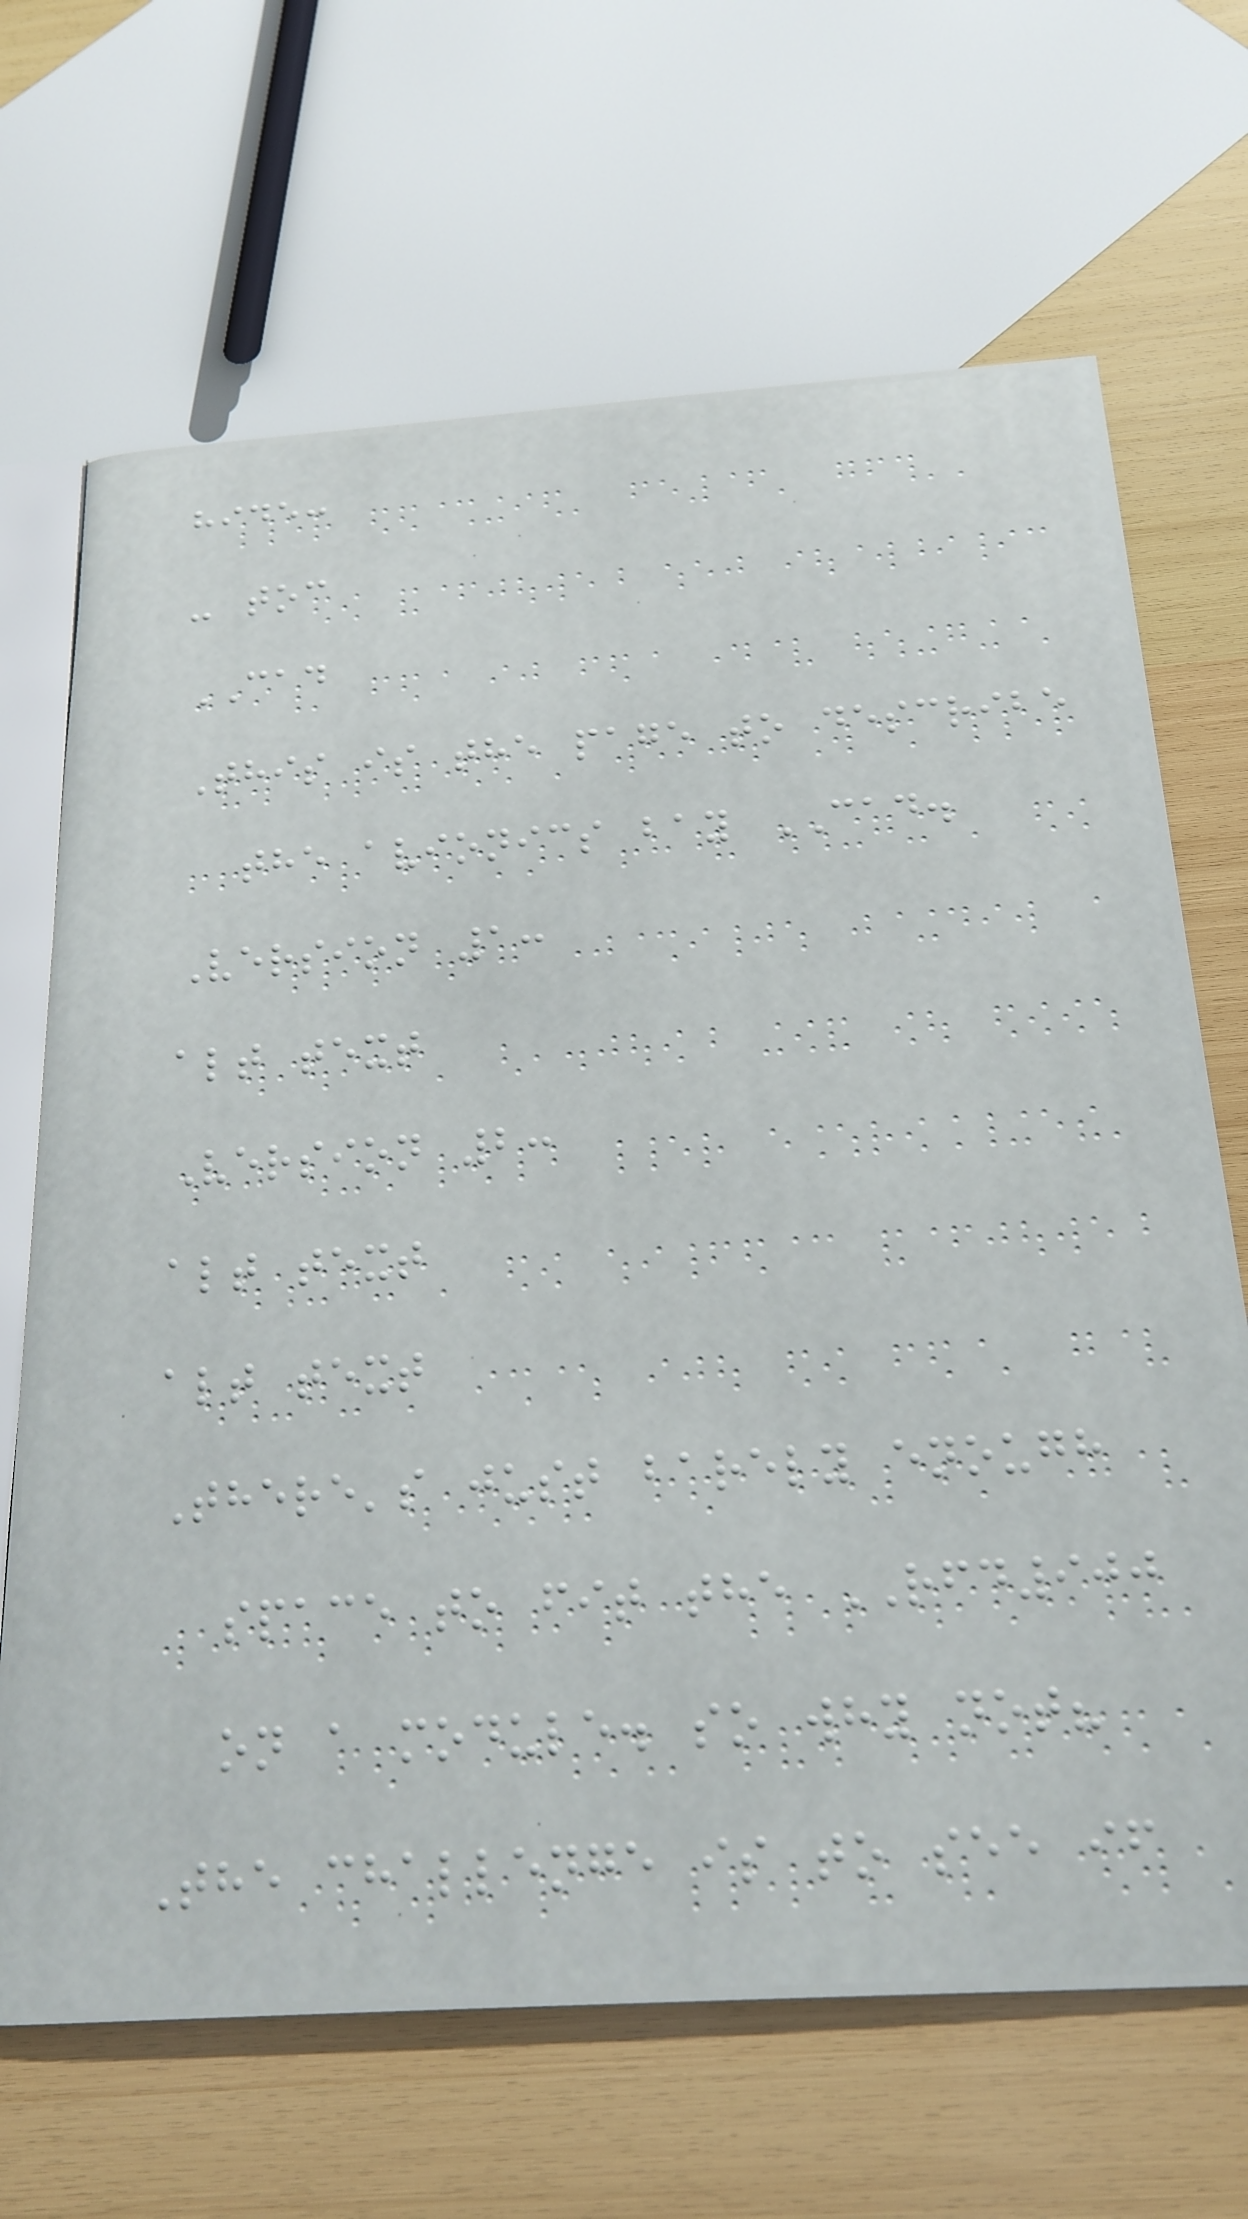hide:
- toc
CAD
This is the page to describe
the avionics bay CAD.
Version 1:
alt text
Version 2:
alt text
alt text
There's just barely enough
space to fit the RFD900
on a module. so why not?
The challenge is to see if
